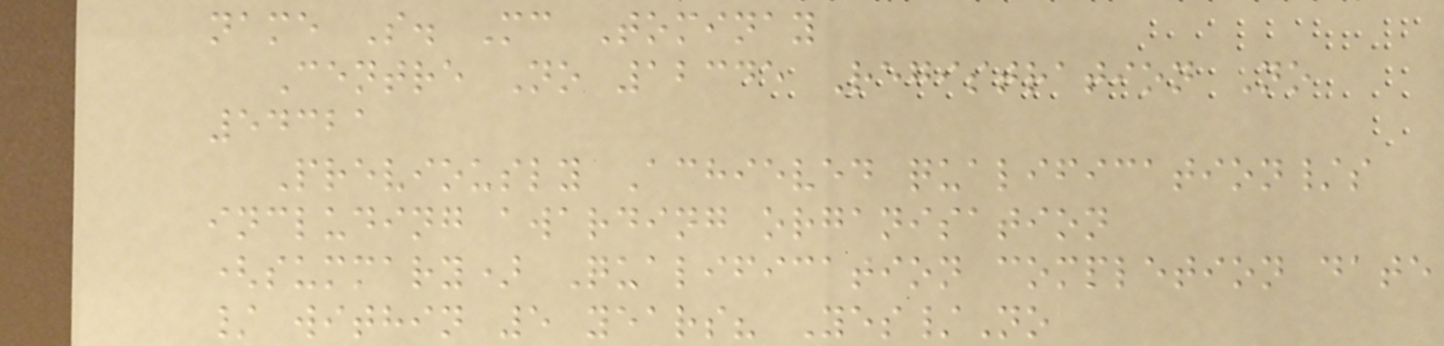name S. Mc Tominay
Centre No 12345 Registration No
54321
Previously Achieved qualification/s
including awarding organisation
(summary) Qualification completion date
/ within 5 years? Yes/No
